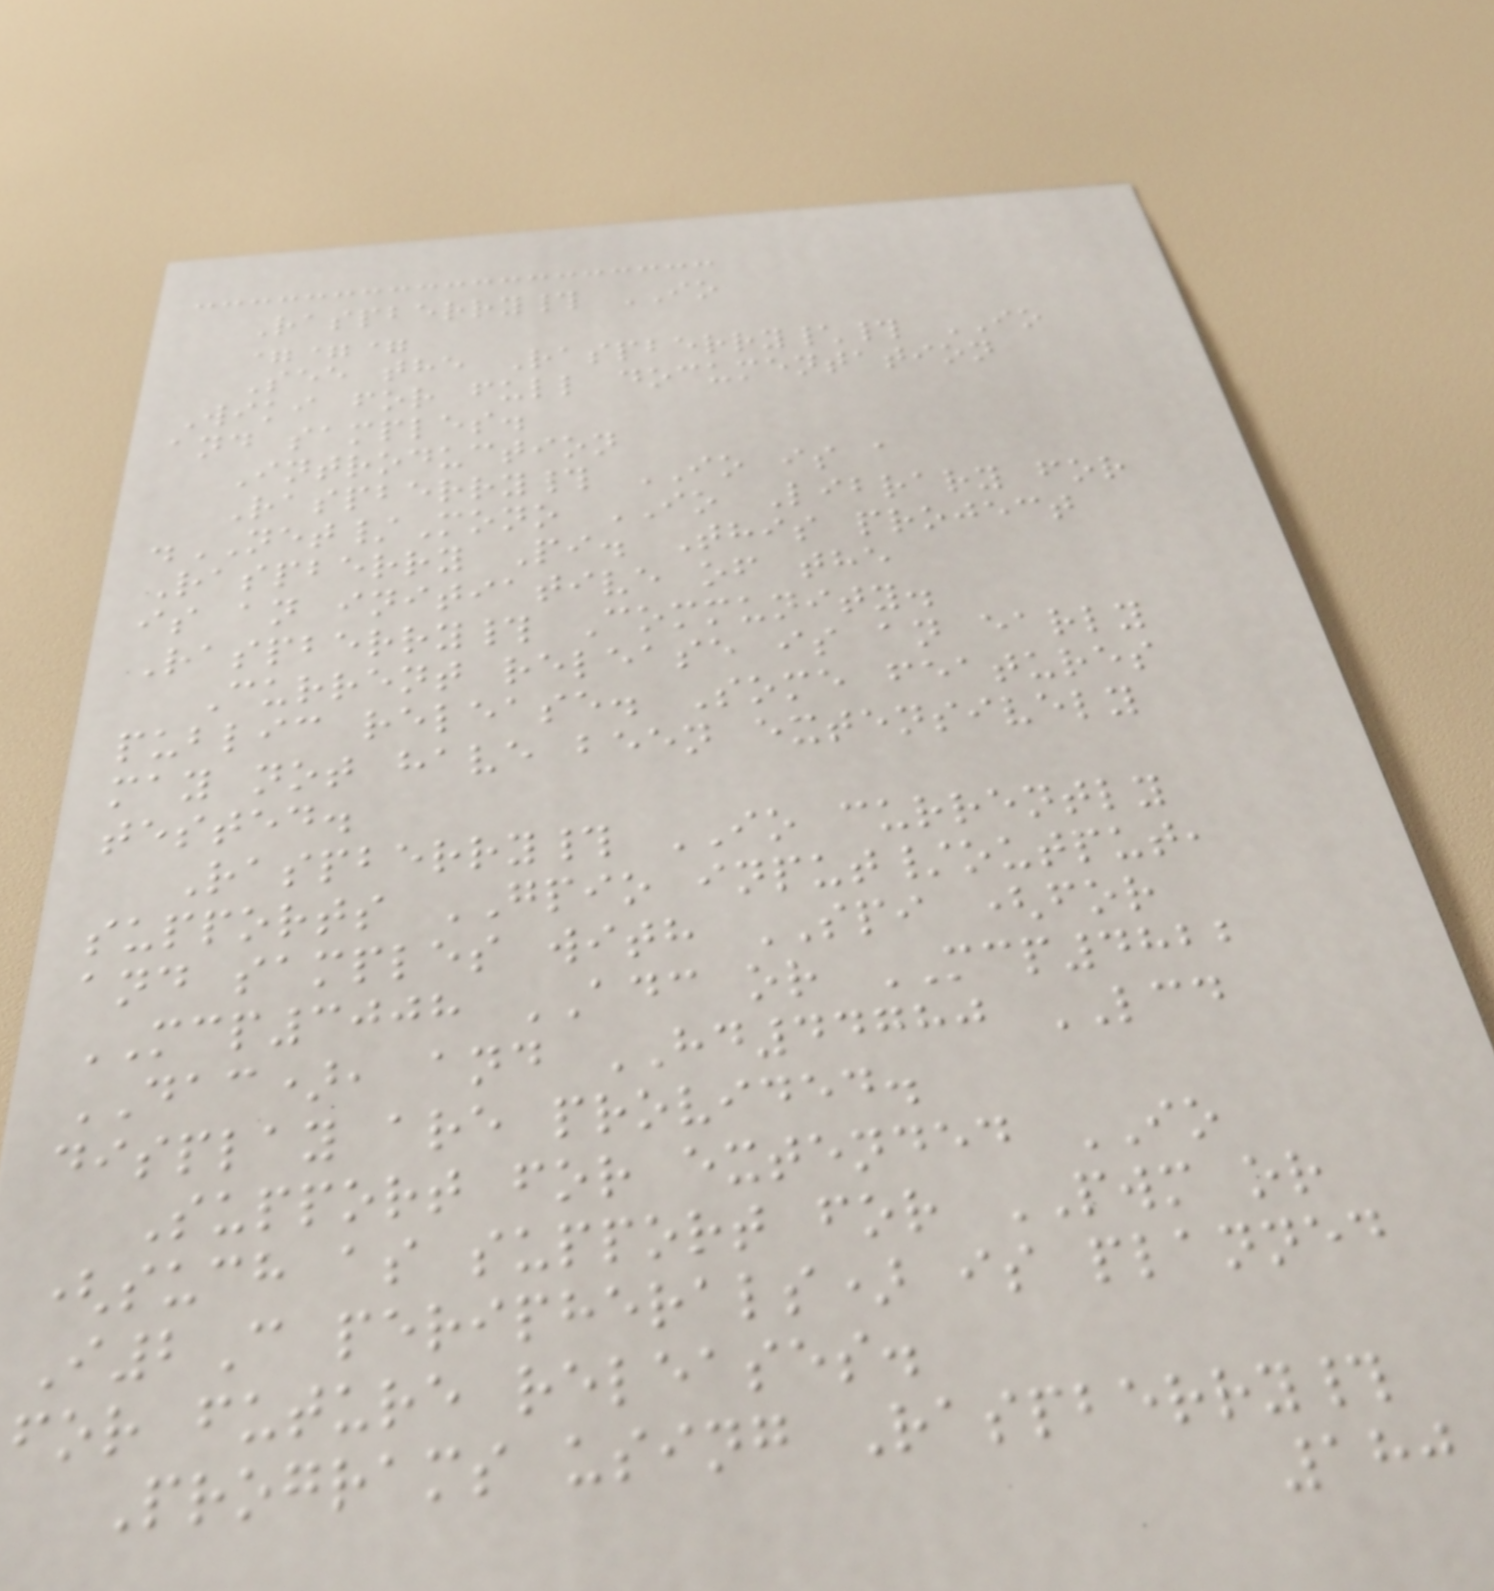Raspberry# IO
===
See the Raspberry\# IO
Wiki for full documentation
and samples.
Introduction
Raspberry# IO is a
.NET/Mono IO Library for
Raspberry Pi. This project
is an initiative of the
Raspberry# Community.
Current release is an early
public release. Some features
may not have been extensively
tested.
Raspberry# IO currently
supports GPIO input/output,
and samples with SPI (for
MCP3008 ADC or MCP4822
DAC), and HD44780 LCD
display are provided.
Support for extended IO
(such as support for PWM or
I2C peripherals) is planned
for future releases.
Programs using Raspberry#
180
